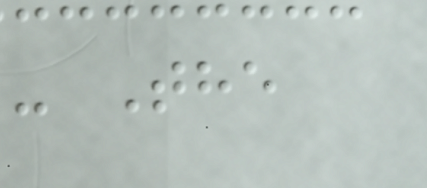- The
